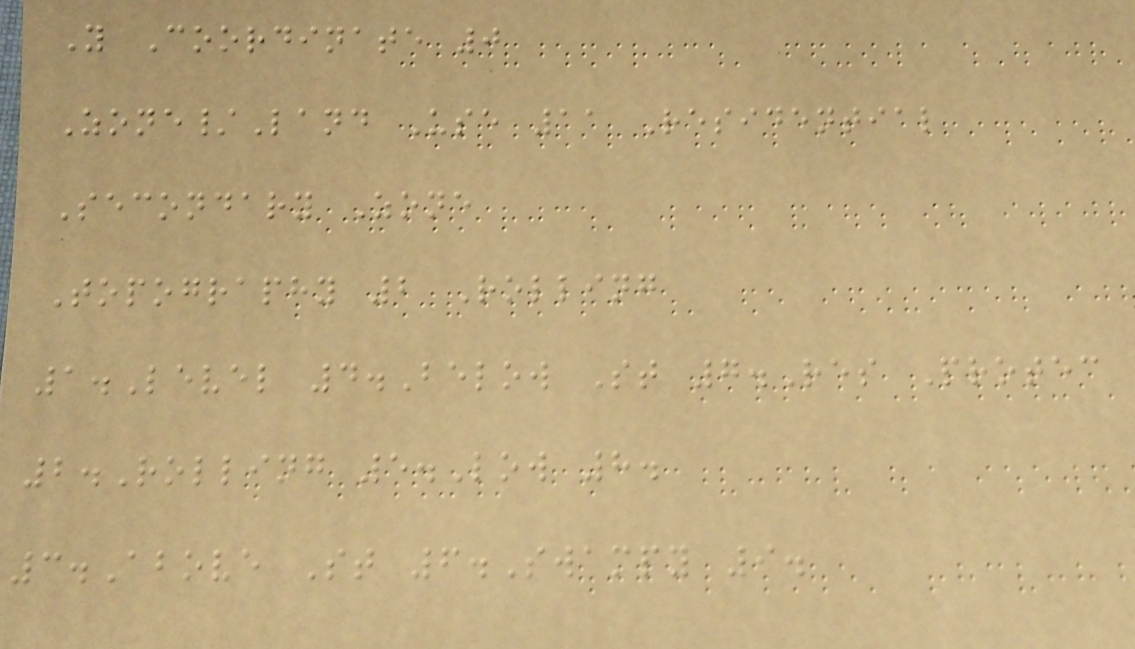Y Coordinate 0
Zone/Land Use 11 Residential
Secondary Zone
Topography 2 Rolling
1.Level 4.Below St 7.Res Protec
2.Rolling 5.Low 8.
3.Above St 6.Swampy 9.
